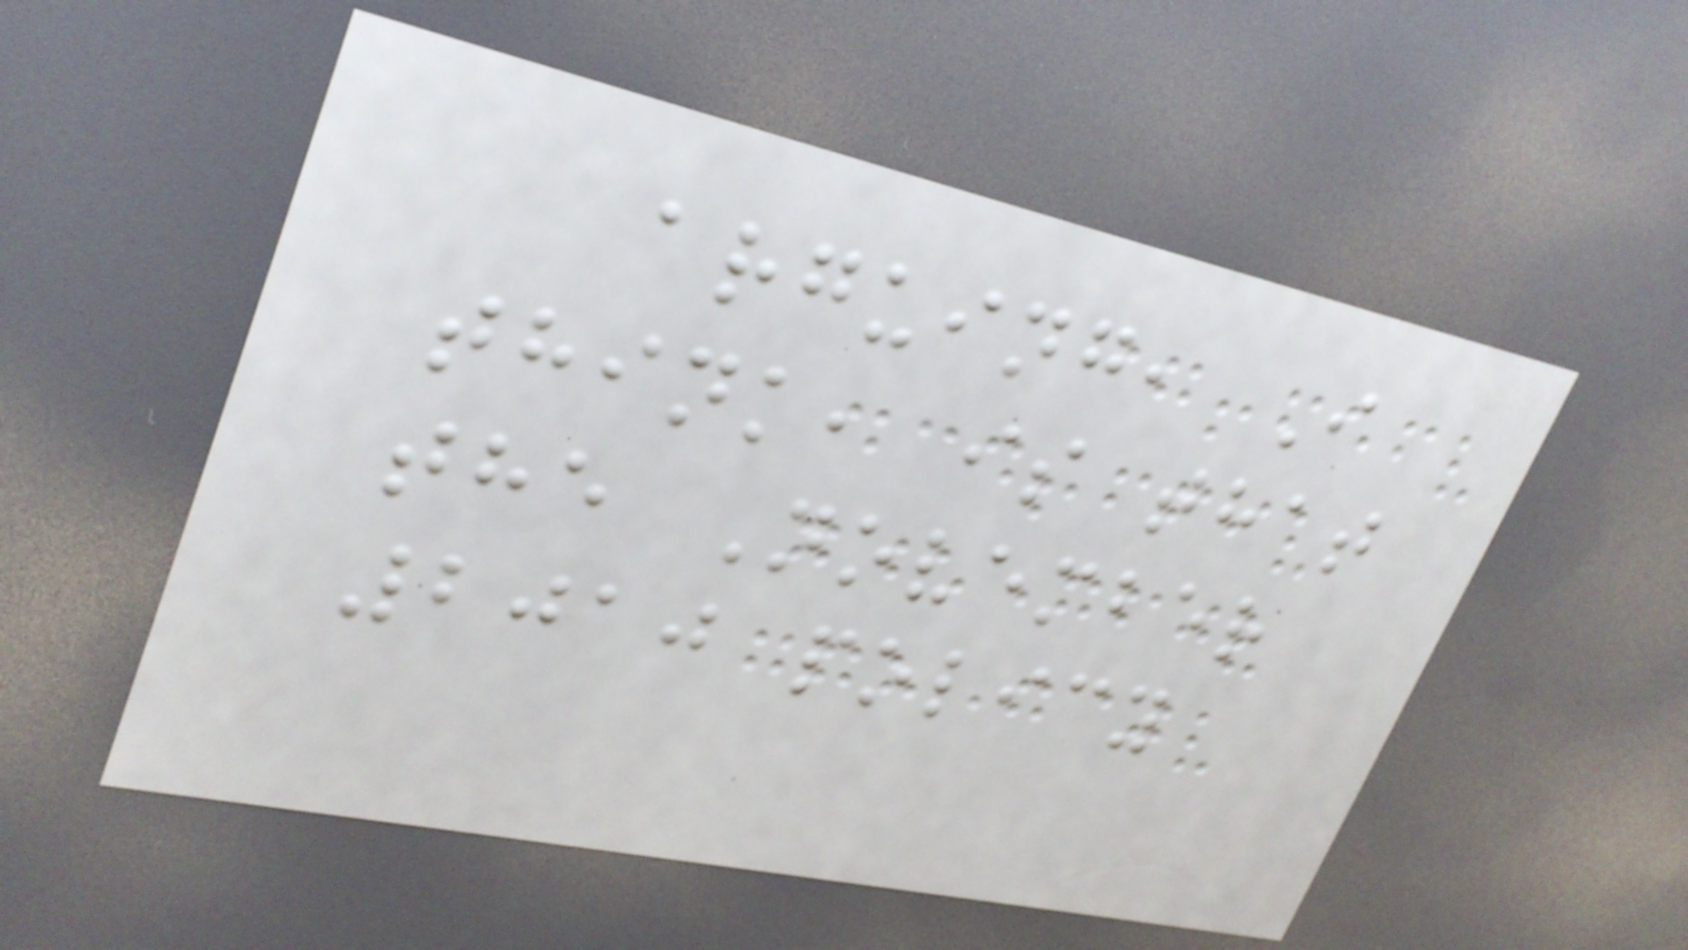arguing, I
think, is that
the November
2010 policy
